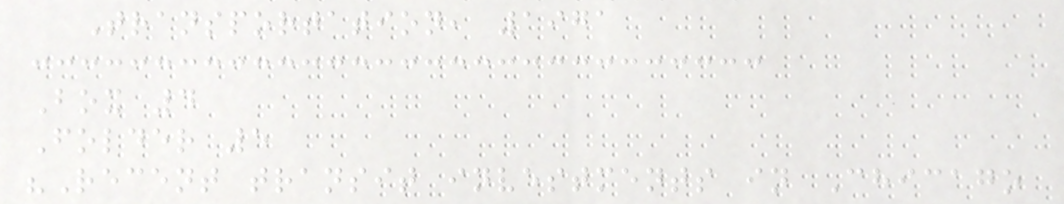Transportation, 1971
Box 4
Folder 5
"Recent transit investments in Chicago
